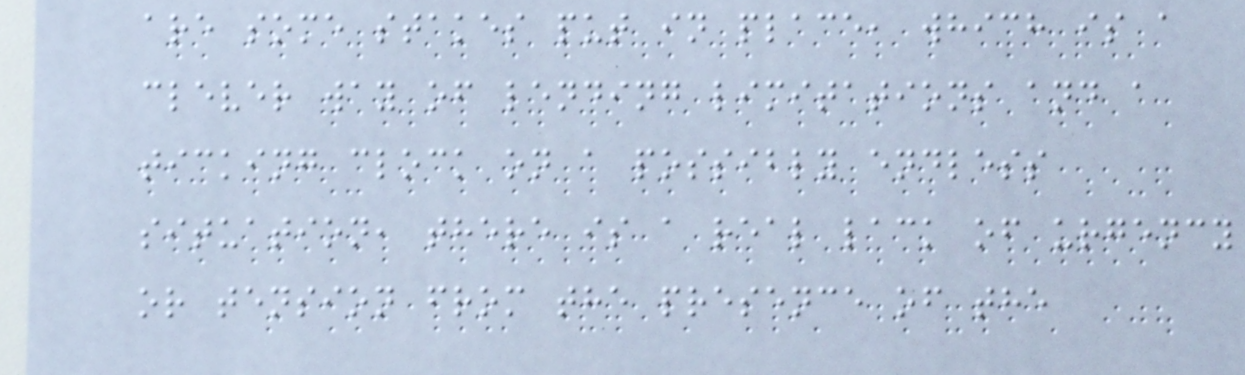are some stakes put in place, which is a
clever way of lending limitations and a
ticking clock on a possibly endless
situation, there is a real lack of urgency
or tension from the presence of the
